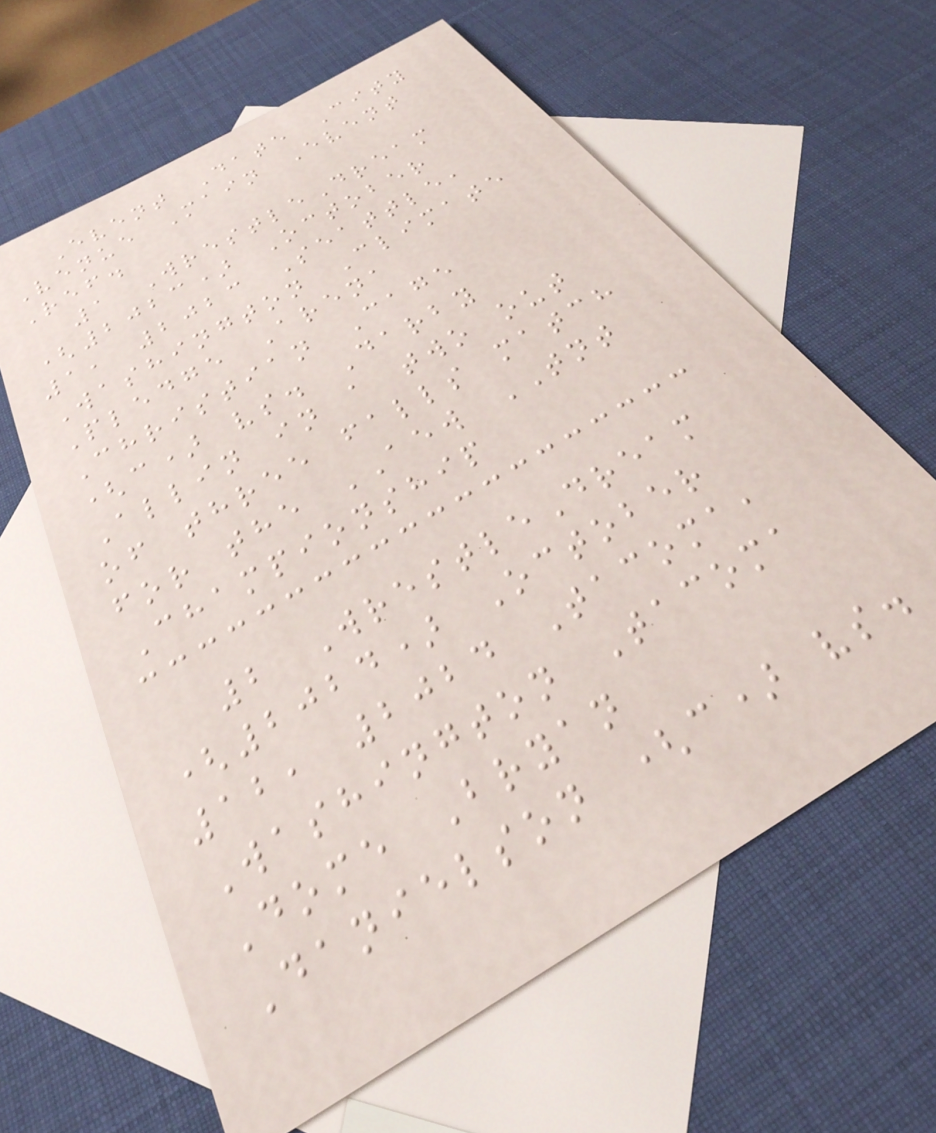Event Date City
Venue Main Event
Ref.
1 WrestleDream
(2023) October
1, 2023 Seattle,
Washington Climate
Pledge Arena
Christian Cage
(c) vs. Darby
Allin in a two out
of three falls match
for the AEW TNT
Championship
2 WrestleDream
(2024) October
12, 2024 Tacoma,
Washington Tacoma
Dome Bryan
Danielson (c) vs.
